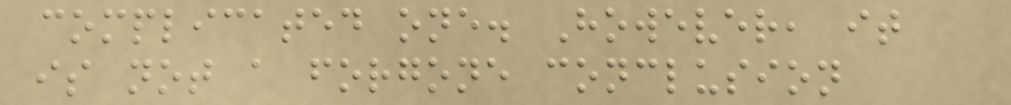complicated one. However, it
is not a forgone conclusion
